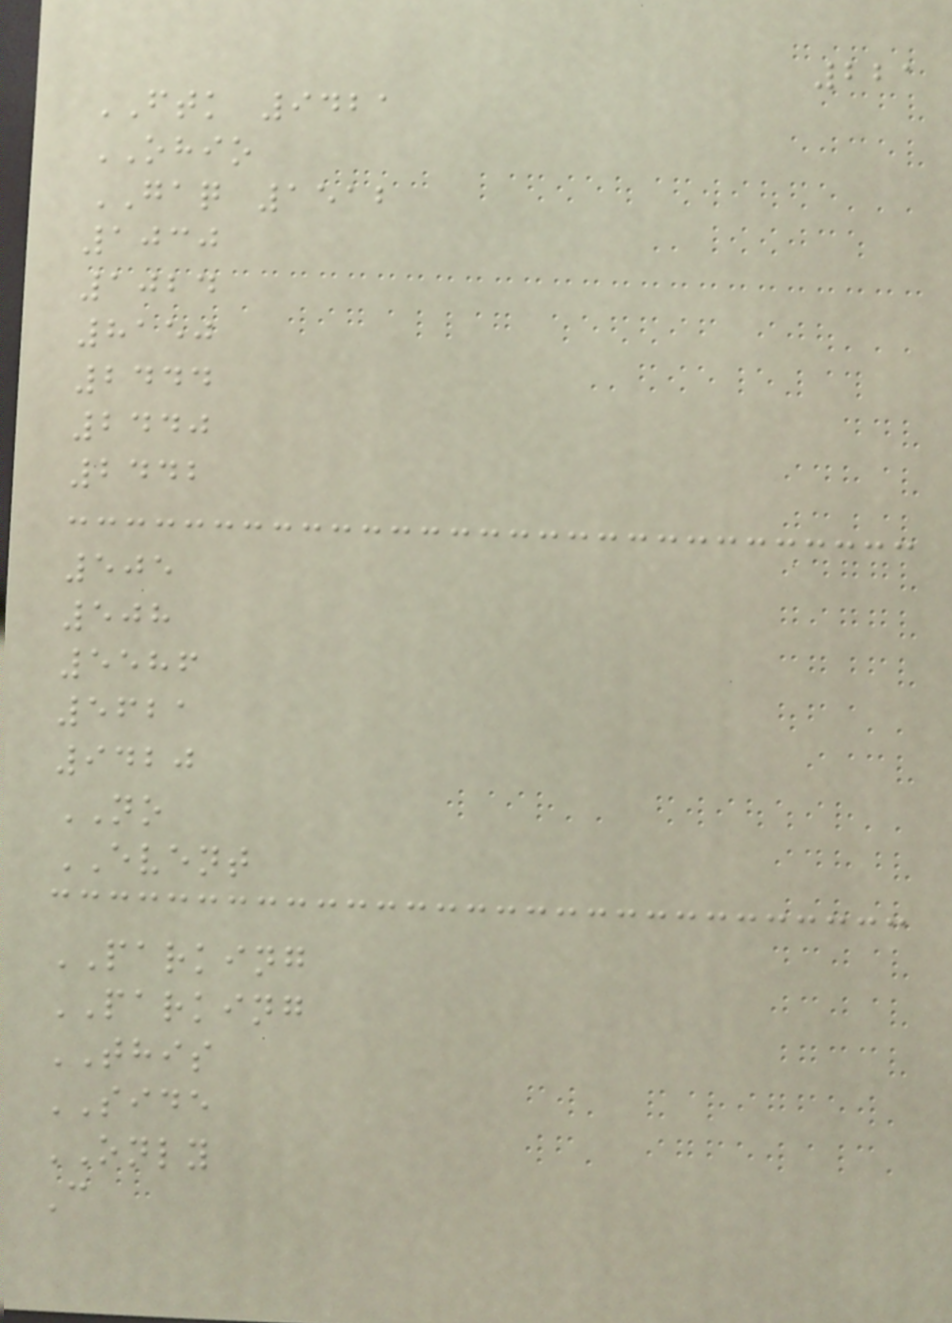221
FTK 9421
OHIO
GAQ 1512
1030
1024
8150
2444
2440
2442
505
508
5586
5621
9420
NO
EVENT
PARKING
PARKING
THIS
SIDE
ONLY
C
